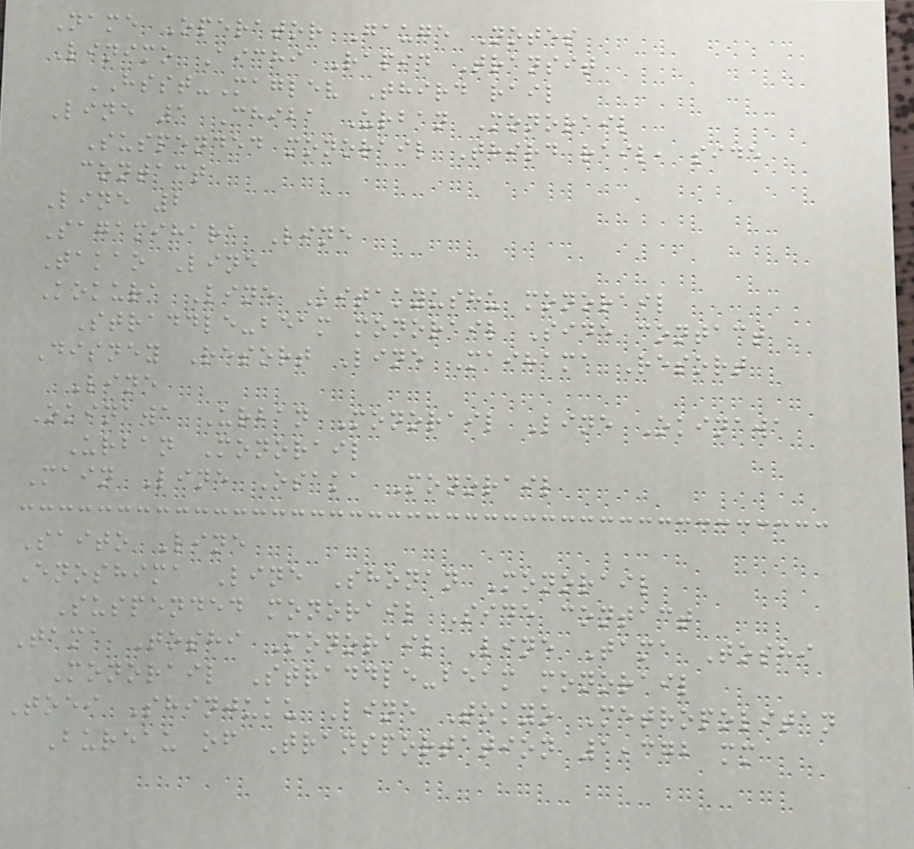Name Operator Gauge Notes
Linimo Aichi Rapid Transit
HSST-Maglev Third rail
Line 1 Chiba Urban Monorail
Suspended monorail Third rail, side
contact
Line 2
Sagamihara Line
Takao Line
Kokura Line Kitakyushu monorail
Straddle-beam monorail Side contact
Disney Resort Line Maihama Resort
Line
Okinawa Urban Monorail Line Okinawa
Urban Monorail
Main Line Osaka Monorail
Saito Line
Enoshima Line Shonan Monorail
Suspended monorail Side contact
Tama Toshi Monorail Line Tama Toshi
Monorail Straddle-beam monorail
Toei Shinjuku Line Tokyo Metropolitan
Bureau of Transportation 1,372 mm
